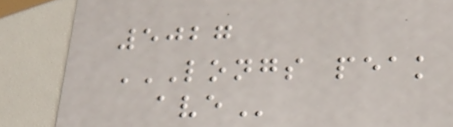5027
LONGS PEAK
AVE
